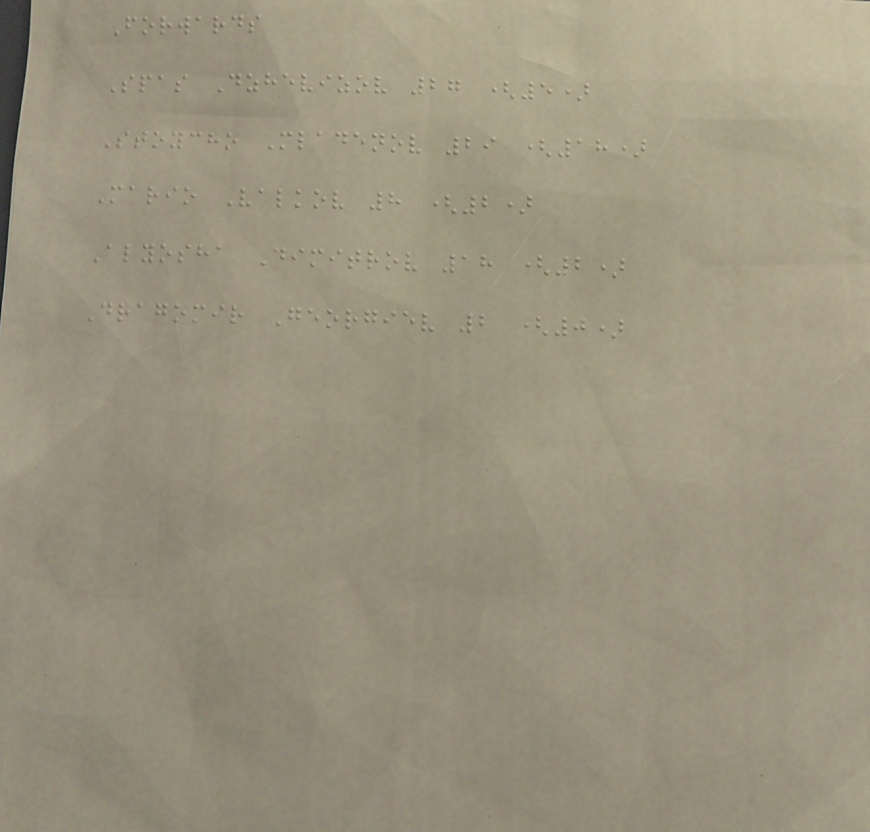Forwards
Spas Dzhevizov 27 (5)
Stoycho Mladenov 29 (18)
Mario Valkov 8 (2)
Alyosha Dimitrov 18 (2)
Dragomir Georgiev 2 (0)
